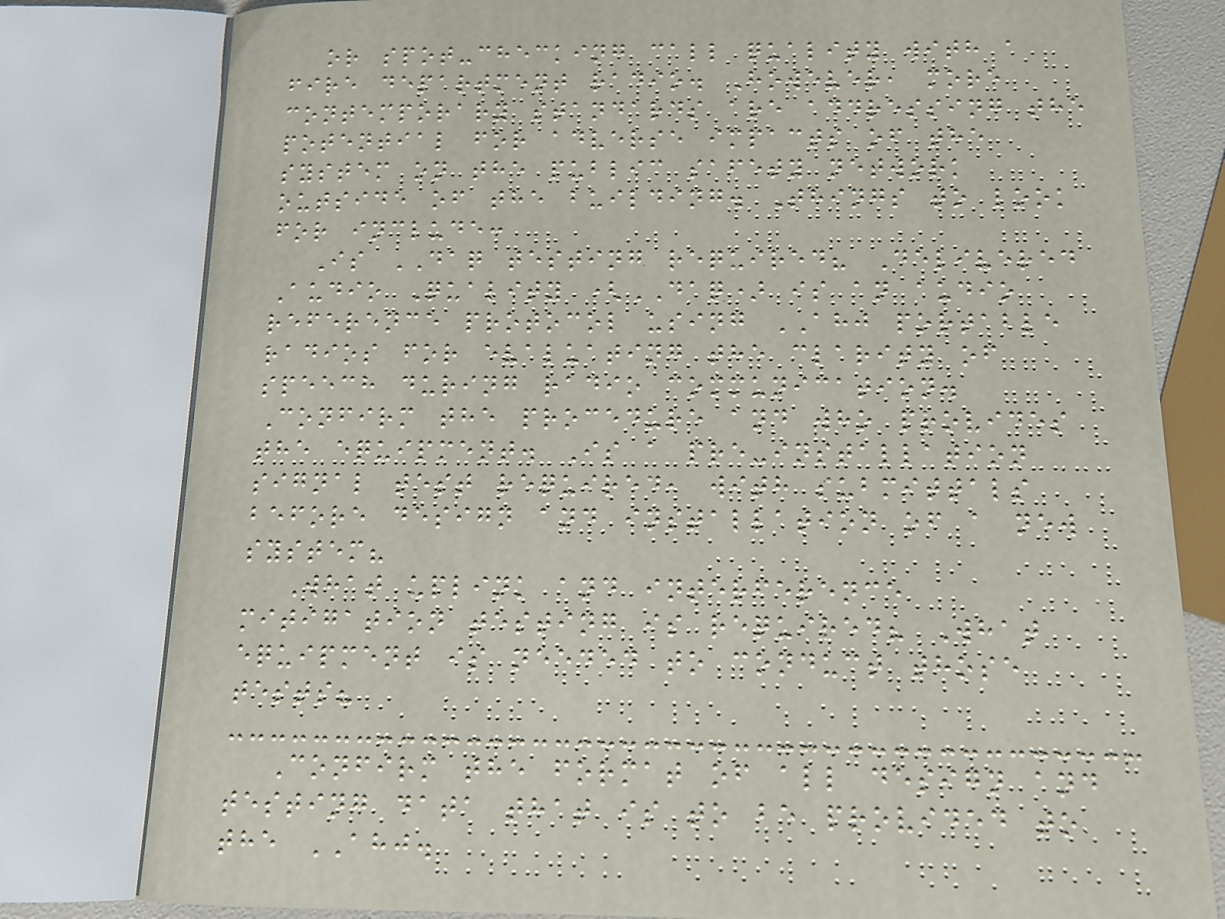or spot-checking call quality with a
fire department radio. However, more
contemporary standards are addressing the
potential for adverse impacts of the
system on the public safety network
outside of the building. Things to look
for include:
Is DAQ testing required? Delivered
Audio Quality (DAQ) is an audio
reference protocol using AHJ portable
radios for evaluating the clarity of
speech during radio communication.
Confirm the procedure and who provides
the equipment. Is a pre-installation
signal test required, with submittals
before design and installation of a new
system?
What uplink and interference
mitigation testing is required? What
equipment is needed to conduct those
tests?
Confirm the format of all design and
testing data that is to be provided to
the AHJ.
